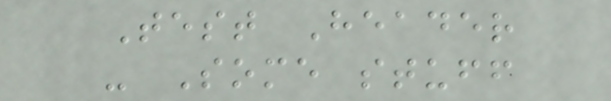Test Header
- Some stuff
